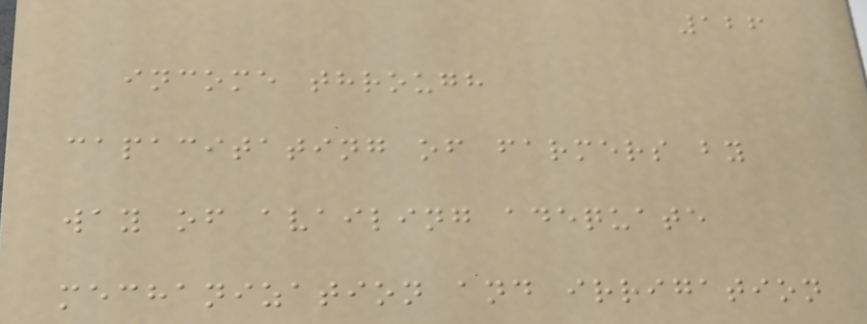126
income through
capacitating of farmers by
way of availing adequate
mechanization and irrigation
